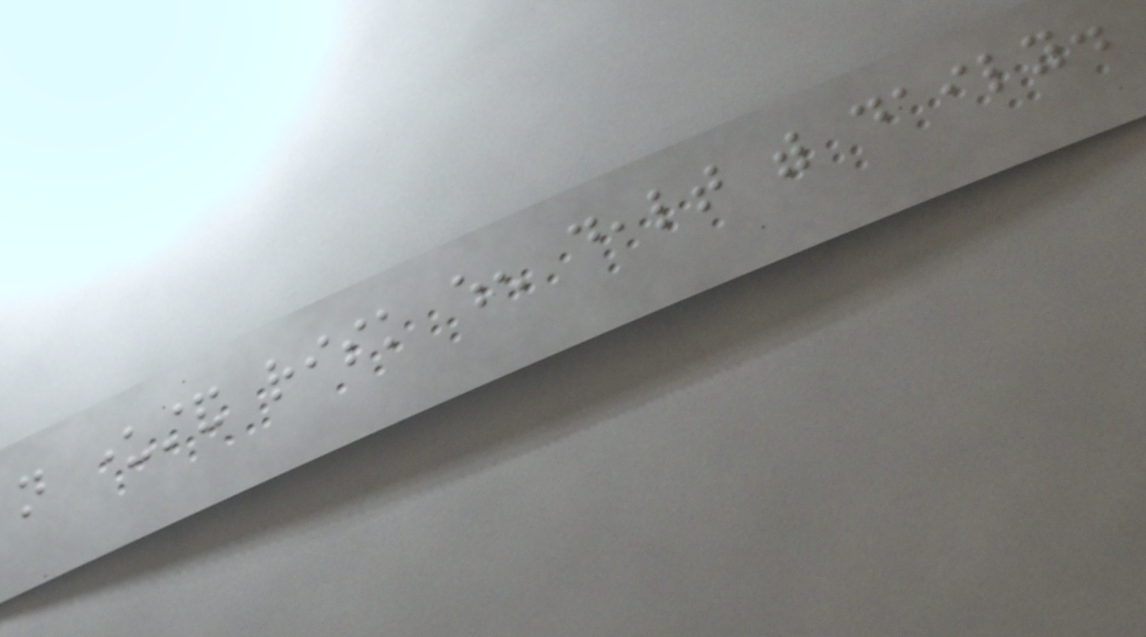not understand risk when dealt with daily.
